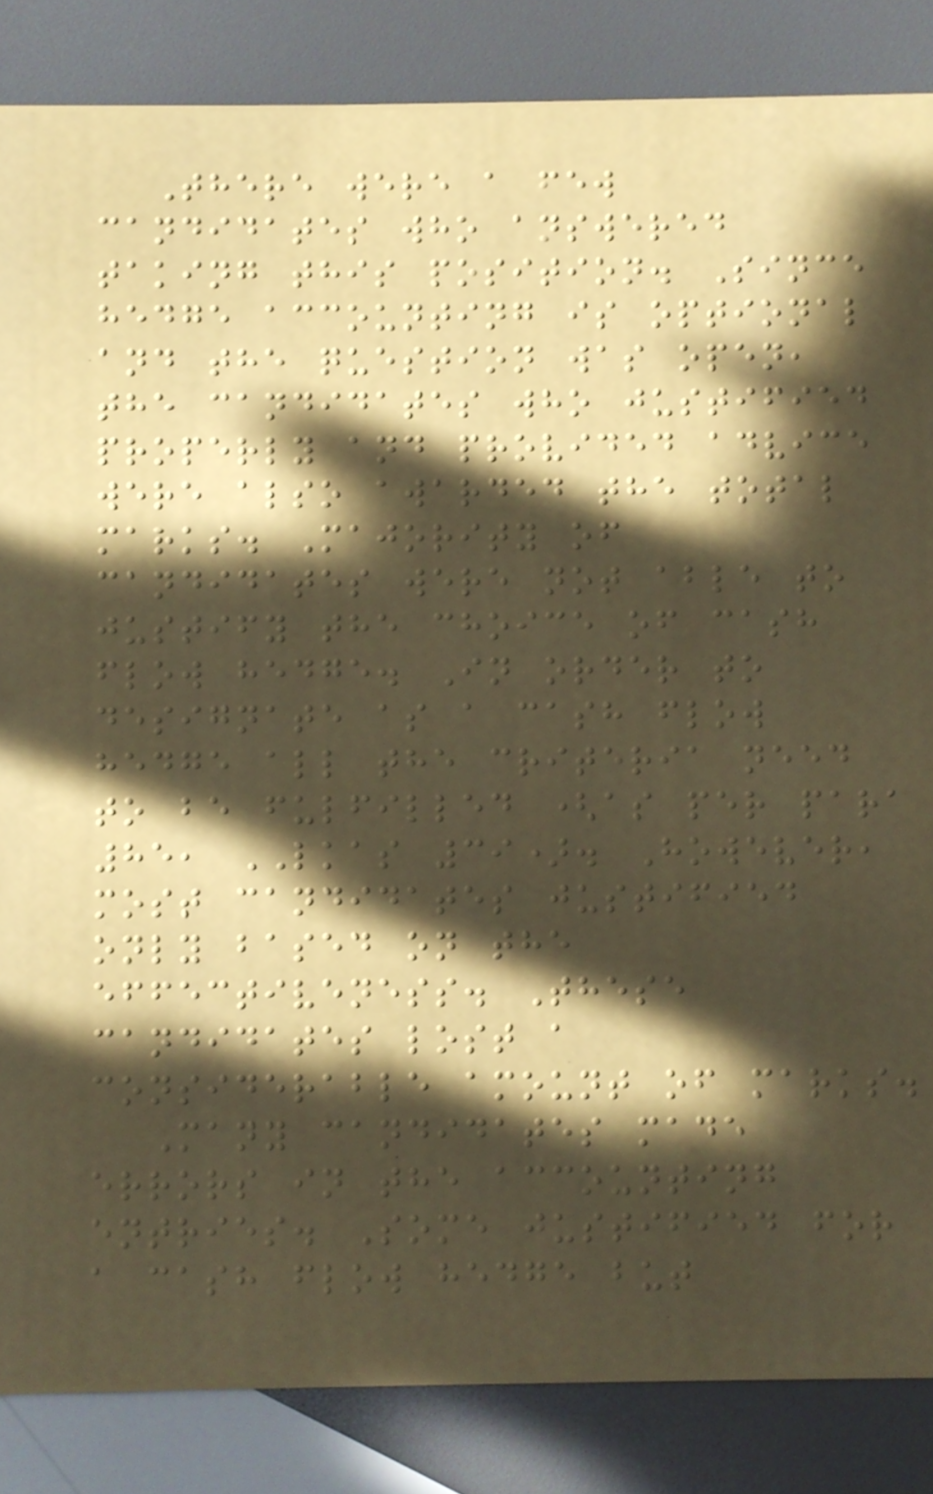There were a few
candidates who answered
taking this position. Since
hedge accounting is optional
and the question was open,
the candidates who justified
properly and provided advice
were also awarded the total
marks. Majority of
candidates were not able to
justify the choice of cash
flow hedge. In order to
designate as a cash flow
hedge all the criteria need
to be fulfilled (as per para
85, LKAS 39). However,
most candidates justified
only based on the
effectiveness. These
candidates lost a
considerable amount of marks.
Many candidates made
errors in the accounting
entries. Some justified for
a cash flow hedge but
